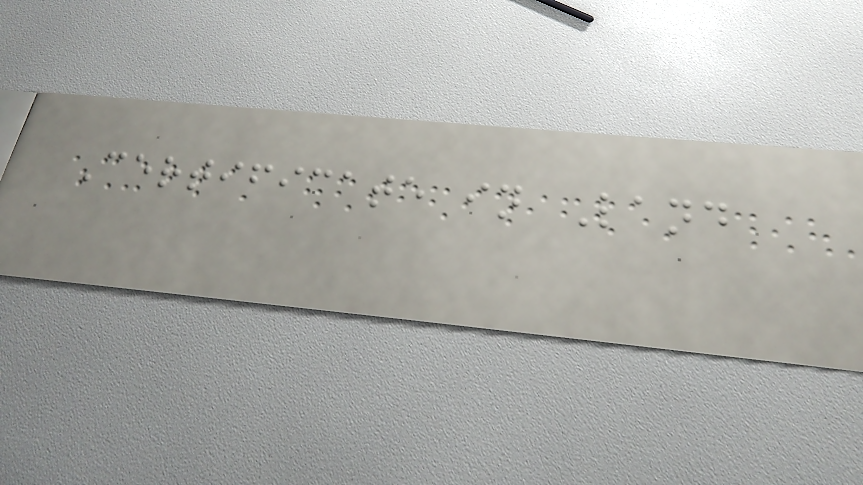Certificate in Land
